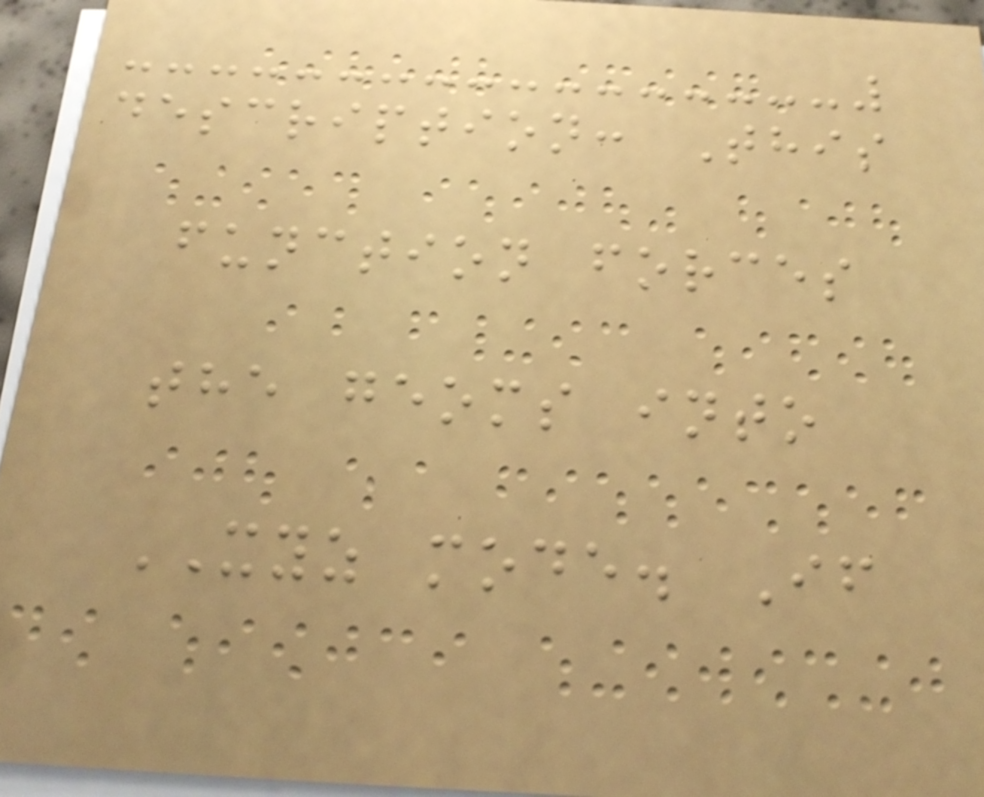description: This
function forces
the geoms into
XYZ mode. If
